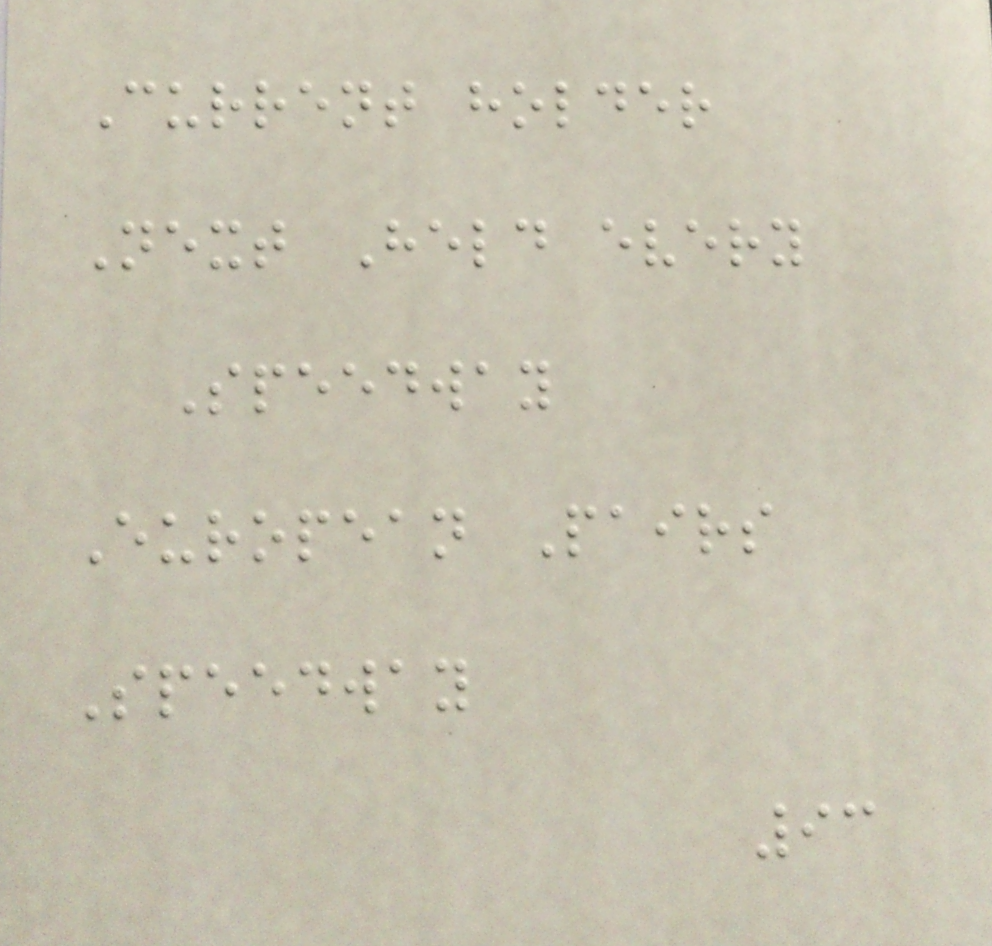Current holder
Next Held every
Speedway
European Pairs
Speedway
93
